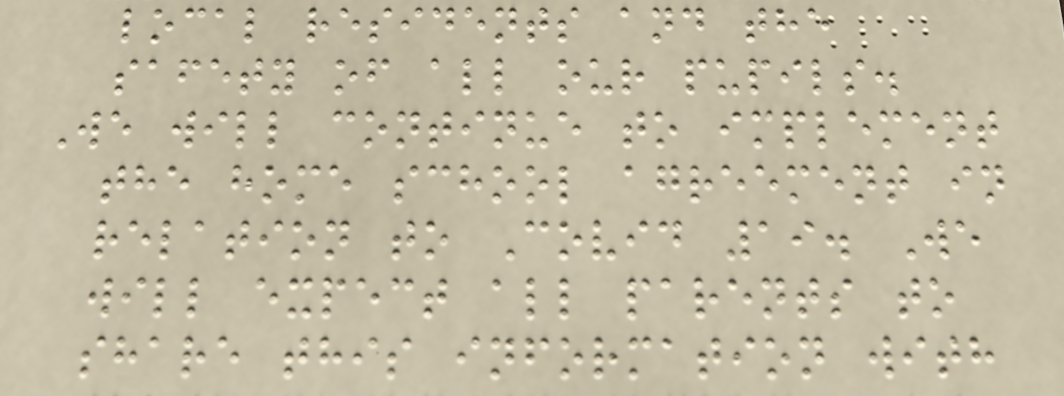local residents and the
safety of all our pupils.
We will continue to implement
the home school agreement in
relation to Covid 19. We
will expect all parents to
share this information with
